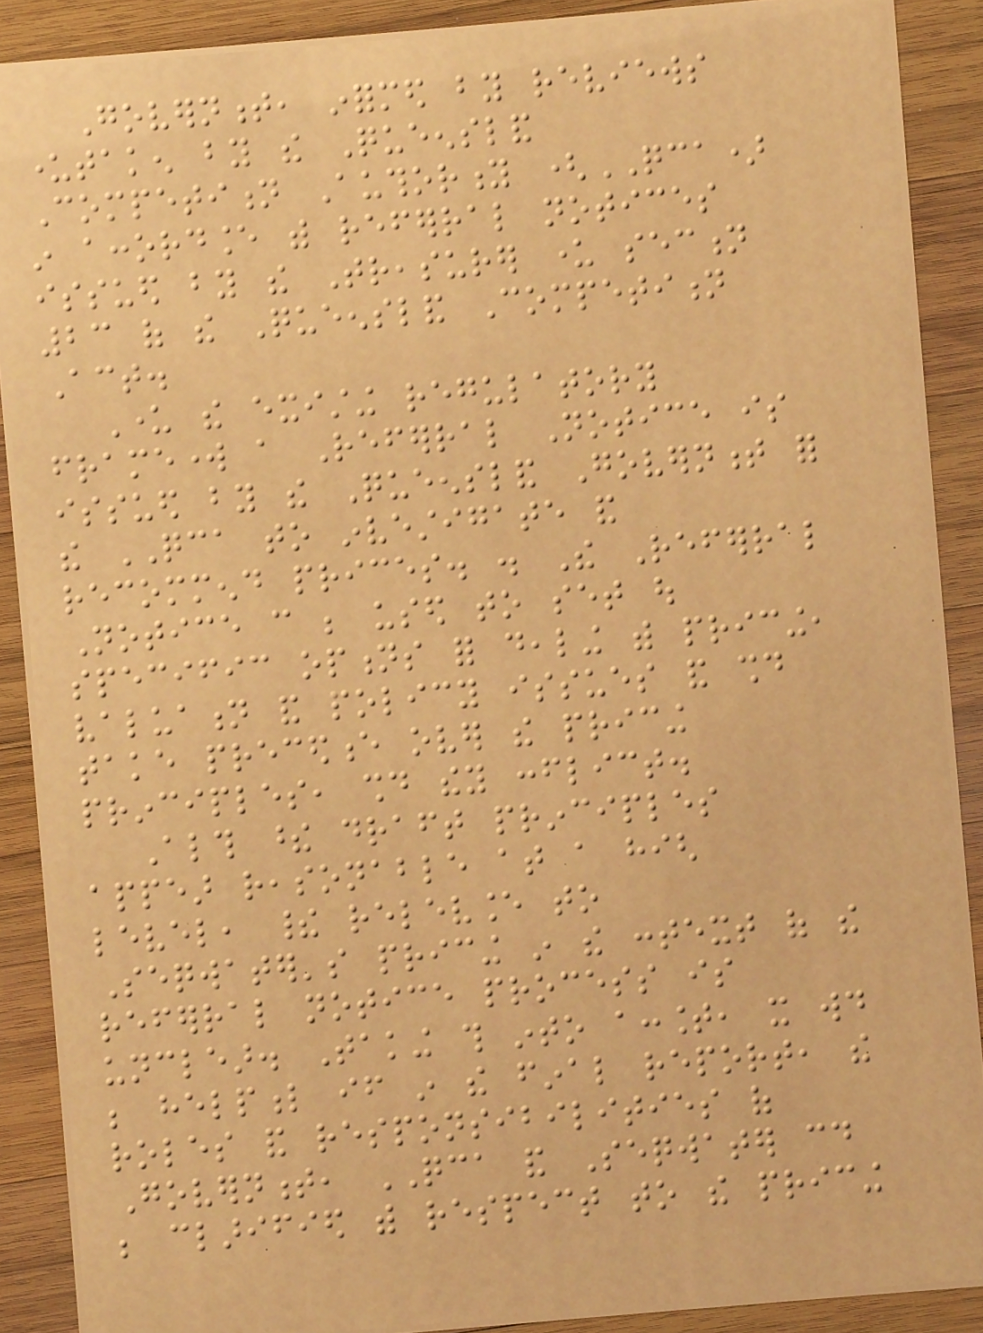Government, informed by reviews
undertaken by the Queensland
Competition Authority (QCA)
in accordance with referral notices
issued by the Treasurer under section
23 of the Queensland Competition
Act.
Under the existing regulatory
framework a Referral Notice is
issued by the Queensland Government for
the QCA to investigate and
recommend prices. . The Referral
Notice can be used to set out
specific options for dealing with pricing,
valuation and policy issues and should
take precedence over the pricing
principles, should they conflict.
Although these draft principles
appear reasonable at a high
level, their relevance to
Seqwater's pricing in the context of the
referral notice process is
unclear. Taking this into account, it would
be helpful if in the final report, the
roles and responsibilities of
Government, QCA and Seqwater could
be clarified with respect to the pricing
